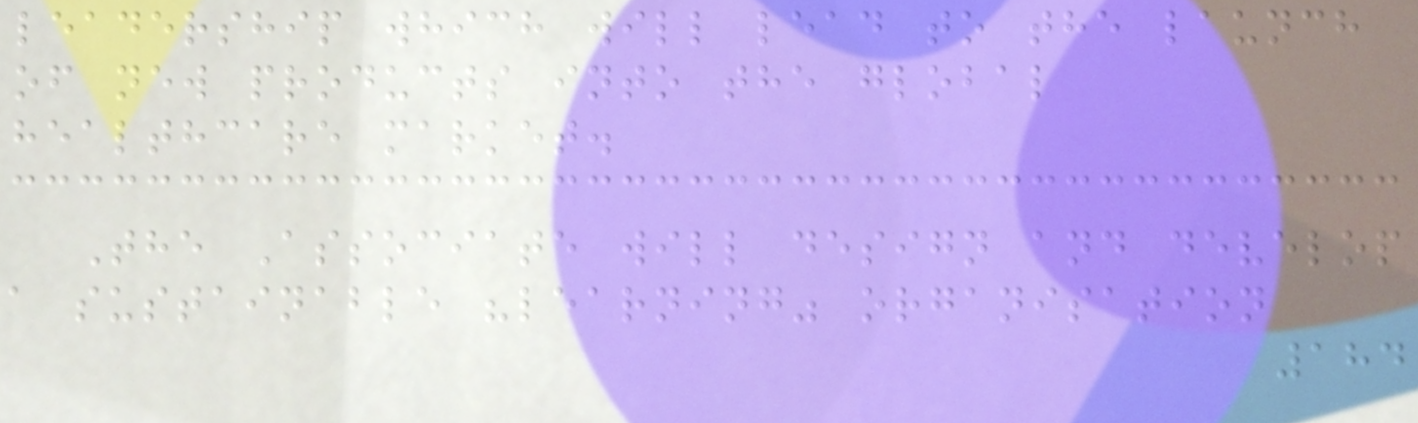leadership which will lead to the launch
of new products into the global
healthcare market.
The Associate will design and develop
a sustainable "learning" organisation
184
